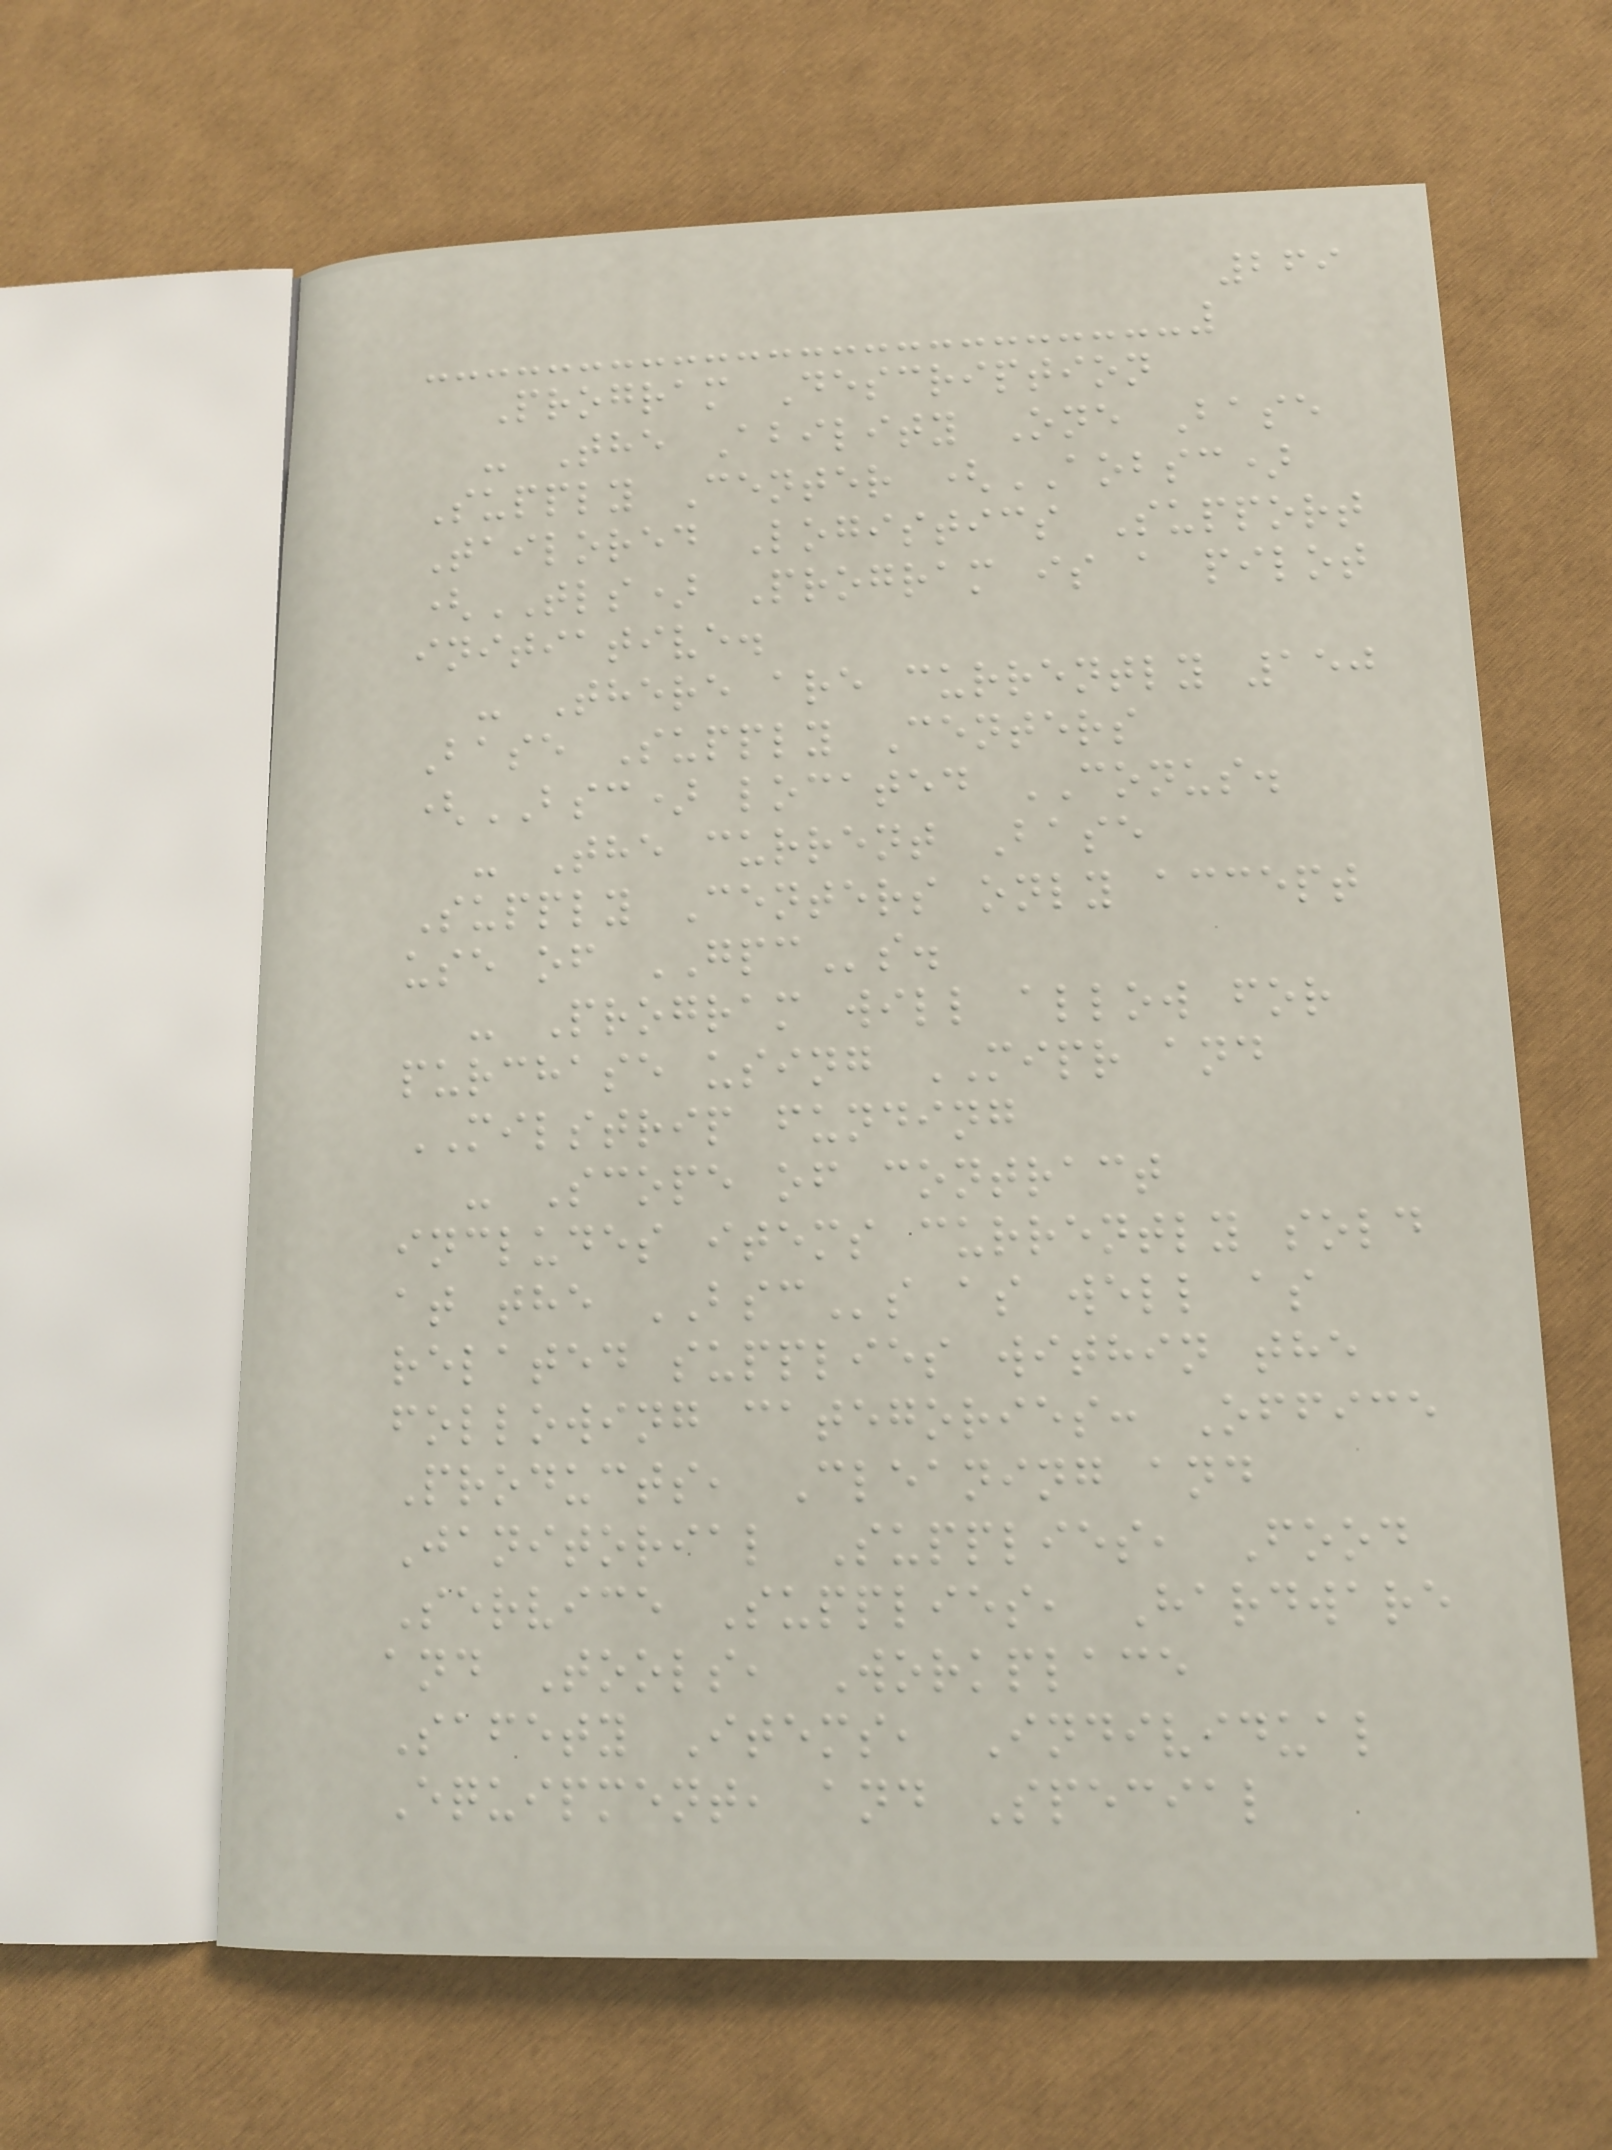269
Program Description
- The Ability One Base
Supply Center (AOBSC)
Tailored Logistics Support
(TLS) Program is a pilot
initiative.
- There are currently 150
Base Supply Centers
(BSC) located CONUS.
- The current Base
Supply Centers only accept
use of GPCs.
- Program will allow for
purchase using MIPR and
MILSTRIP funding
- Scope of contract
includes items currently sold
at the BSCs as well as
related supplies within the
following categories: Office
Products, Cleaning and
Janitorial Supplies, Food
Service Supplies, Hardware
and Tools, Workplace
Safety Items, Individual
Equipment, and Special
